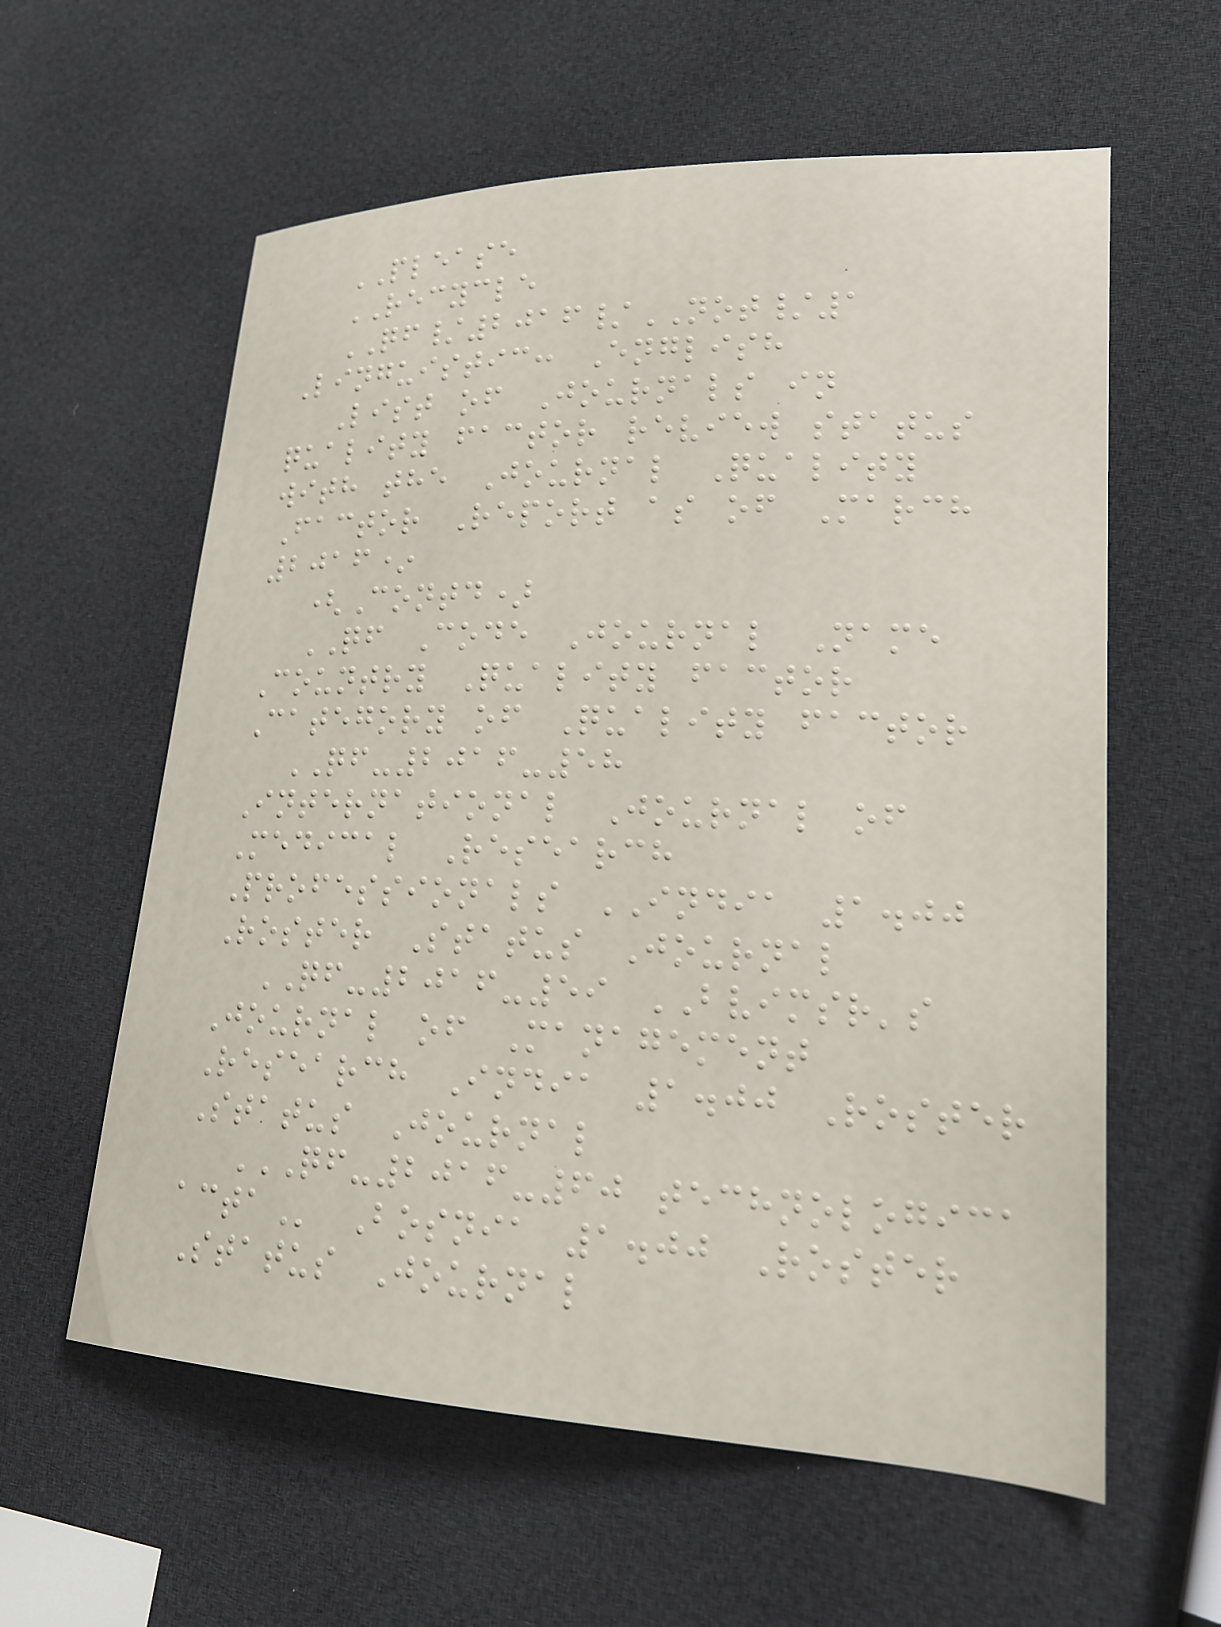PLEASE
RECYCLE
QF/2016/NOT/1
Linguistic: English
List of Journals in
quality factor review status
with the Journal Quality
Factor Report as of March
2016*
(Contd)
QF Code Journal Name
Country Quality factor
Category of Quality factor
QF-2016-58
International Journal of
Medical Research
Professionals INDIA 1.00
Roster Status Journal
QF-2016-59 BVIMSR's
Journal of Management
Research India 1.00 Roster
Status Journal
QF-2016-60 TECHNOLOGICA
ACTA Bosnia 1.00 Roster
Status Journal
